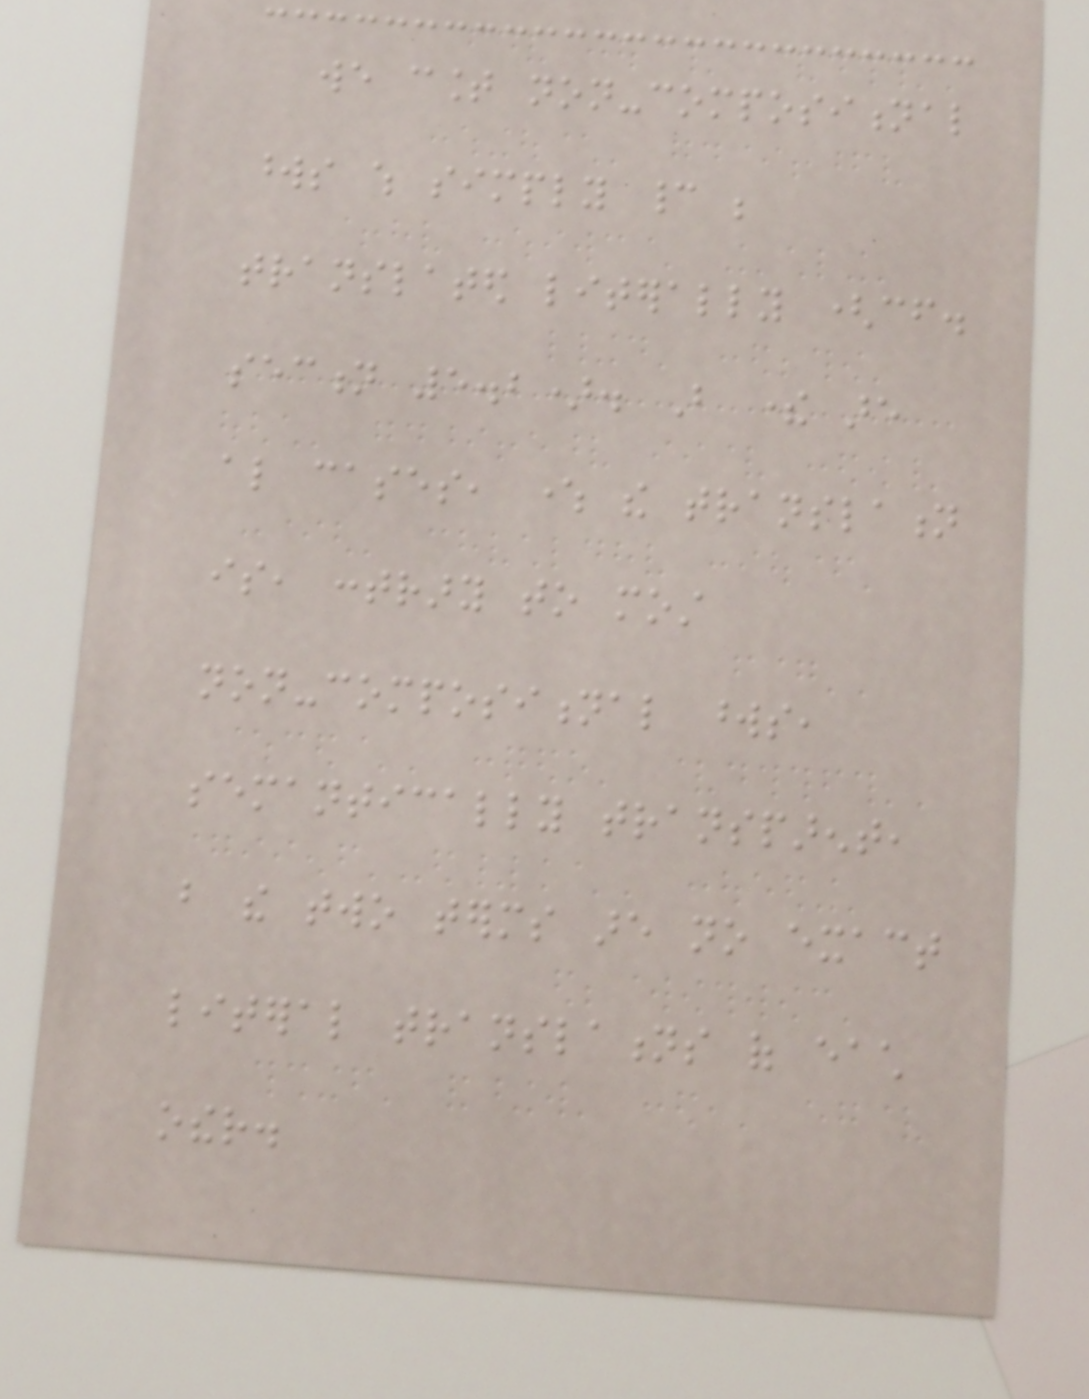we count non-compositional
words which simply cannot be
translated literally (cf.
section 5.2). But there are
also cases, where the translation
is, contrary to most
non-compositional words,
semantically transparent,
but the two terms are no exact
literal translations of each
other.
